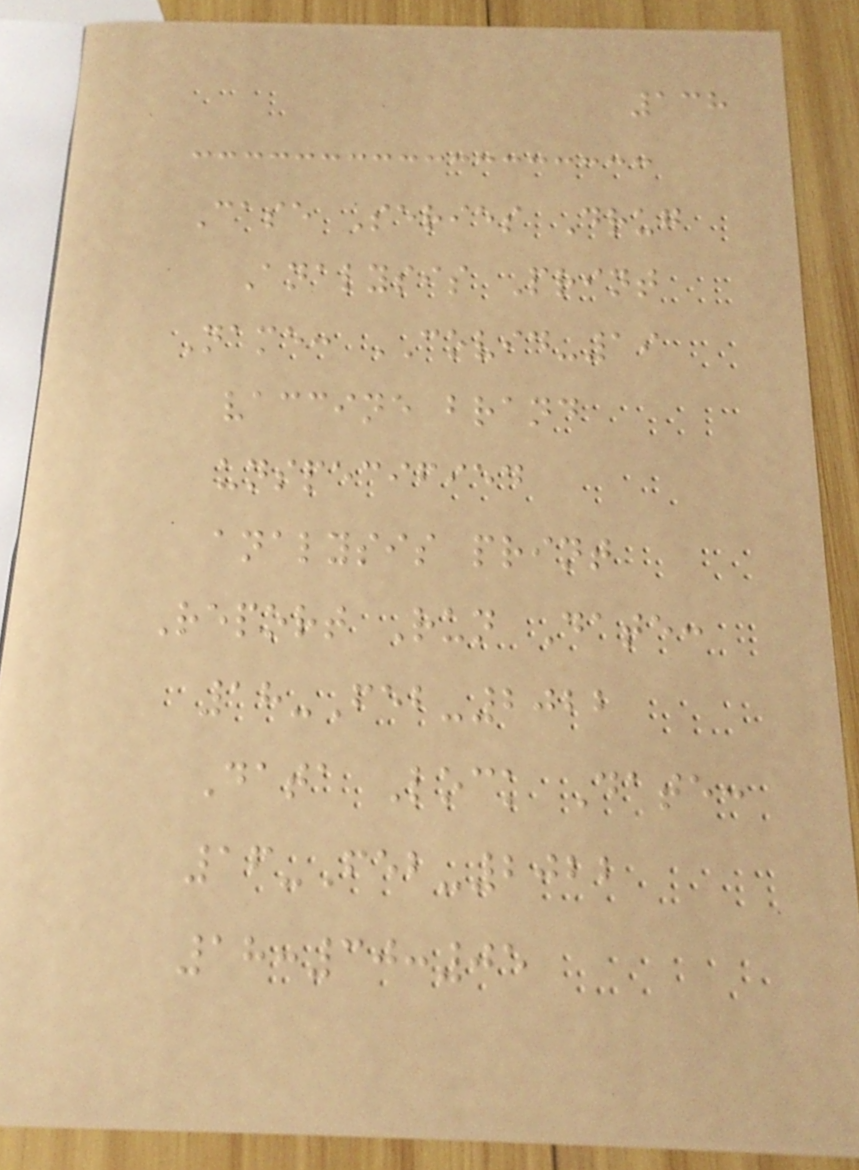138
Case Series Drug
Analysis Print
Name: COVID-19
vaccine brand
unspecified
analysis print
Report Run Date:
18-Feb-2022
Data Lock Date:
16-Feb-2022
18:30:05
